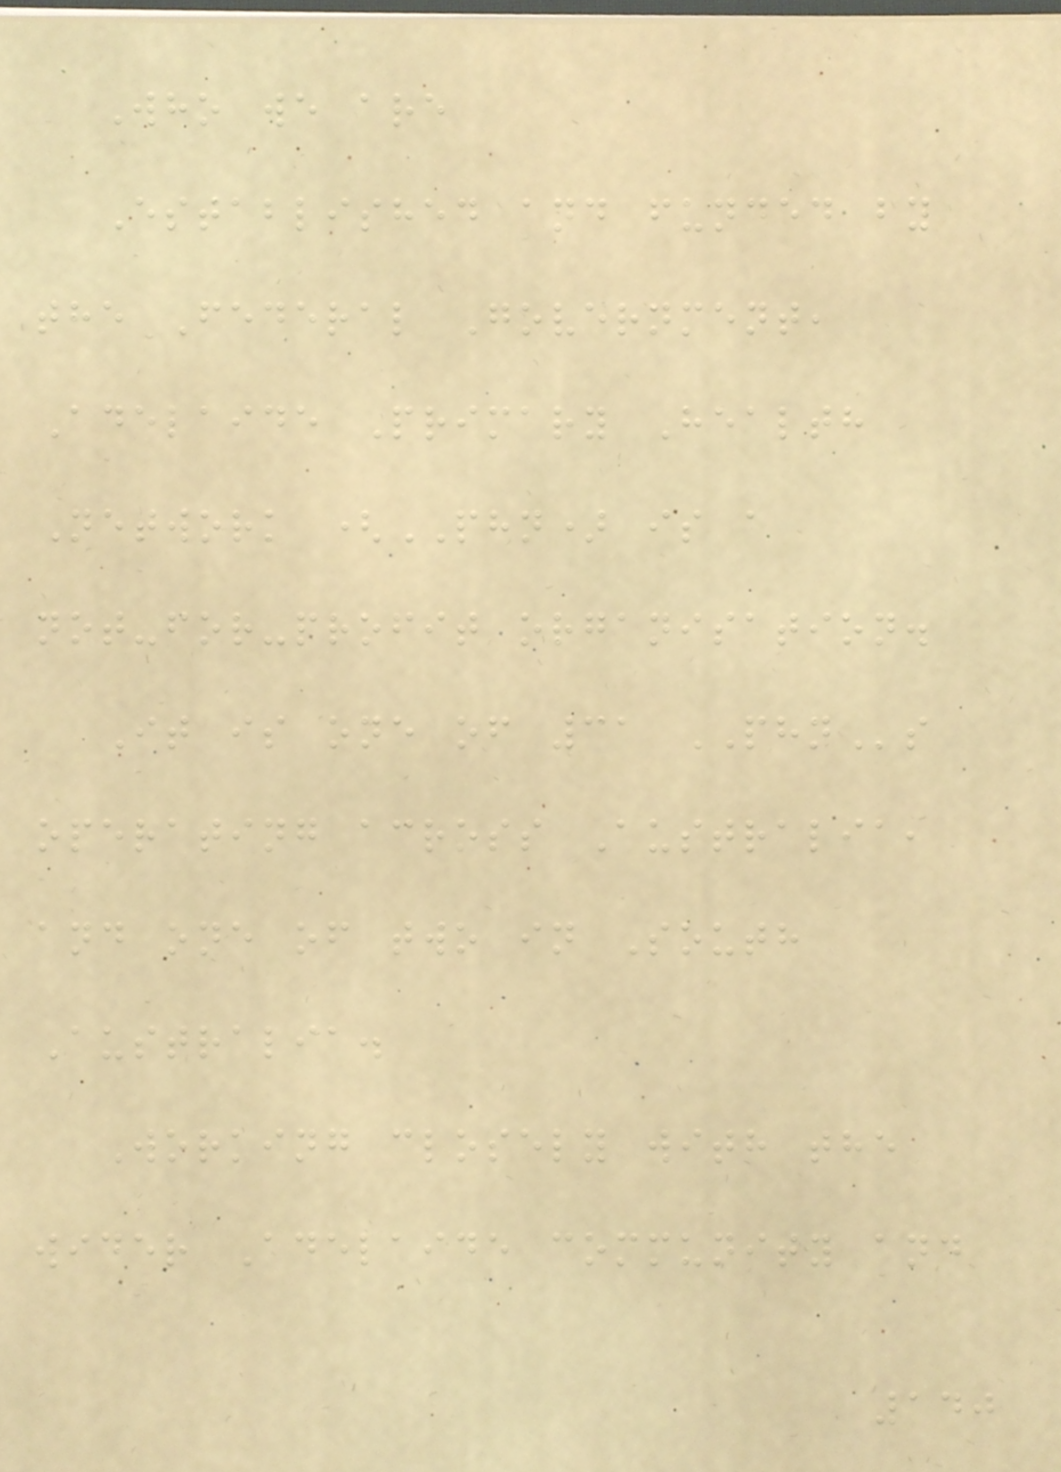Who we are
Established and funded by
the Federal Government,
Adelaide Primary Health
Network (PHN) is a
not-for-profit organisation.
It is one of 31 PHNs
operating across Australia,
and one of two in South
Australia.
Working closely with the
wider Adelaide community and
140
